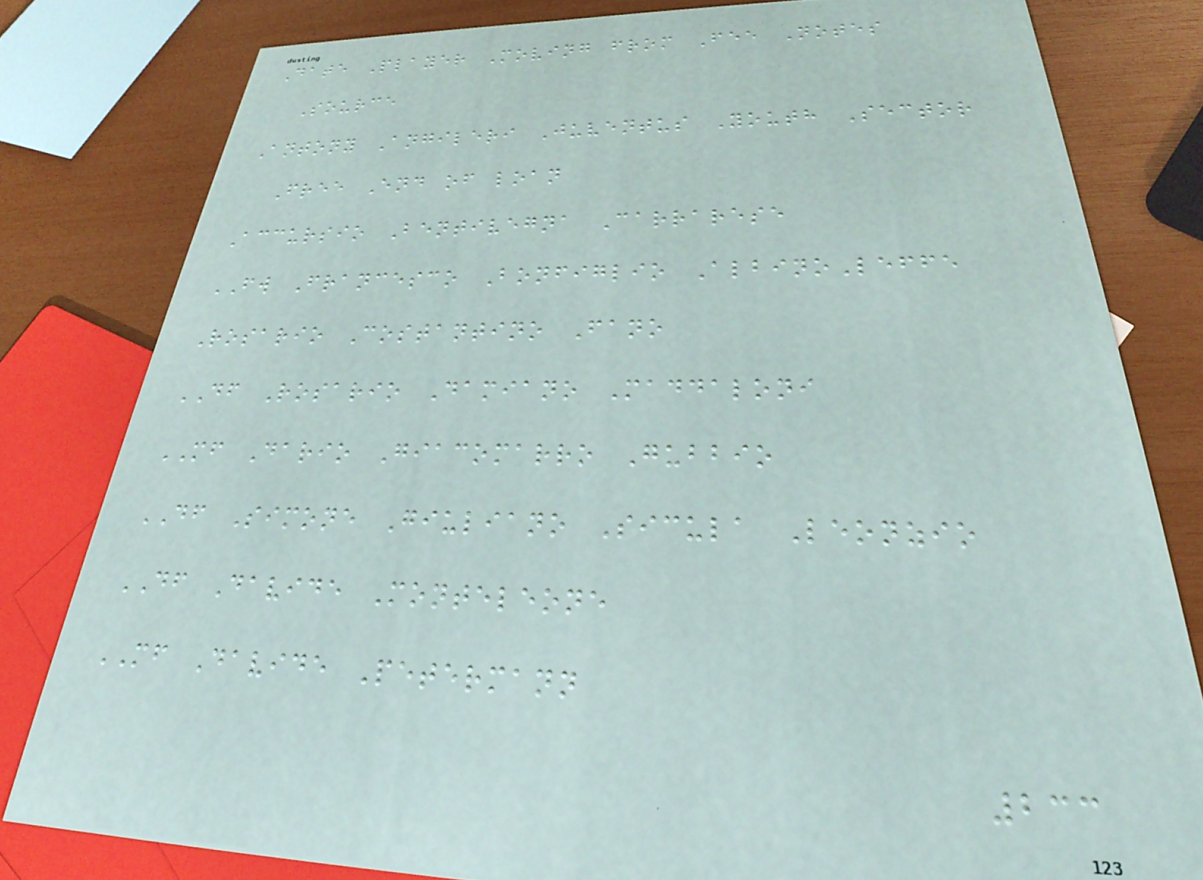Date Player Moving from Fee Notes
Source
Antony Angileri Juventus Youth Sector
Free End of loan
Accursio Bentivegna Carrarese
FW Francesco Bonfiglio AlbinoLeffe
Rosario Costantino Fano
DF Rosario Damiano Maddaloni
MF Dario Giacomarro Gubbio
DF Simone Giuliano Sicula Leonzio
DF Davide Monteleone
MF Davide Petermann
233
